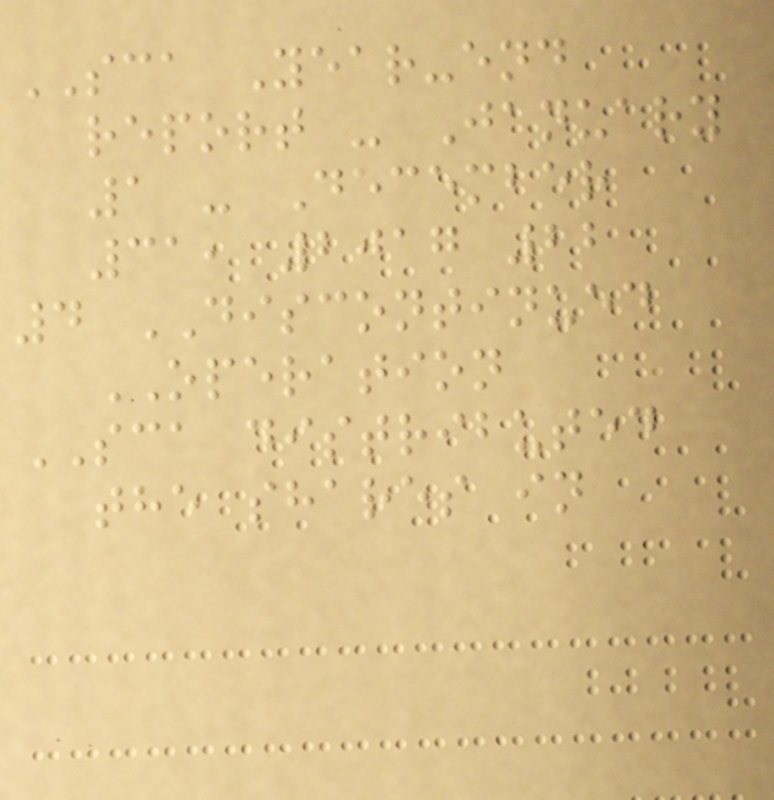SCA Year-end
report - January
1 - December
31, 2017 22
4 DISCONTINUED
OPERATION
SCA distributed
the shares in
